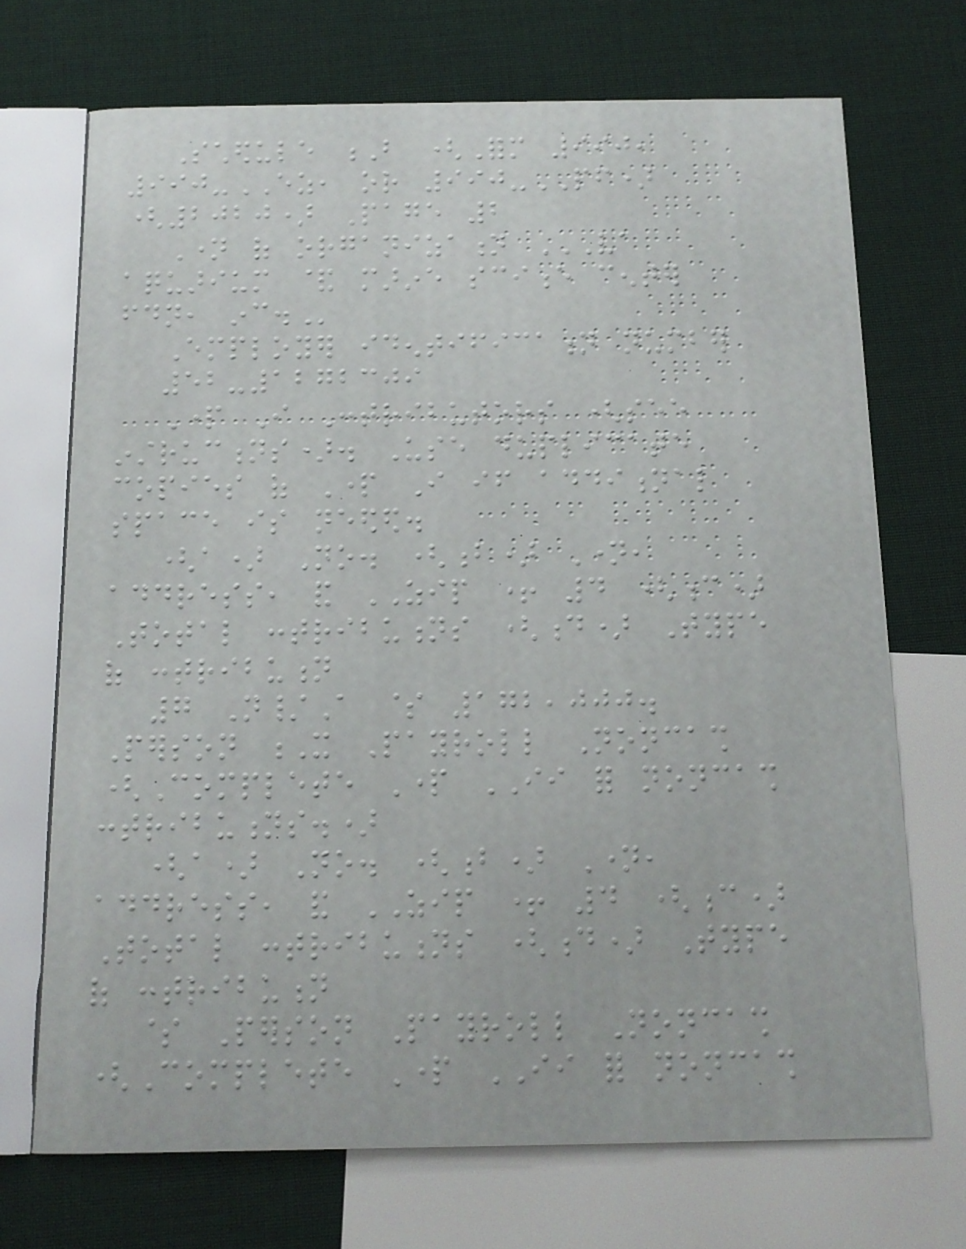Schedule B (Form 990,
990-EZ, or 990-PF)
(2020) Page 2
Name of organization VA
AQUARIUM & MARINE SCIENCE CENTER
FDN, INC.
Employer identification number
52-1272309
Part I Contributors (see
instructions). Use duplicate
copies of Part I if additional
space is needed.
(a) No. (b) Name,
address, and ZIP + 4 (c)
Total contributions (d) Type
of contribution
7 N/A $ 172,000.
Person X Payroll Noncash
(Complete Part II for noncash
contributions.)
(a) No. (b) Name,
address, and ZIP + 4 (c)
Total contributions (d) Type
of contribution
$ Person Payroll Noncash
(Complete Part II for noncash
